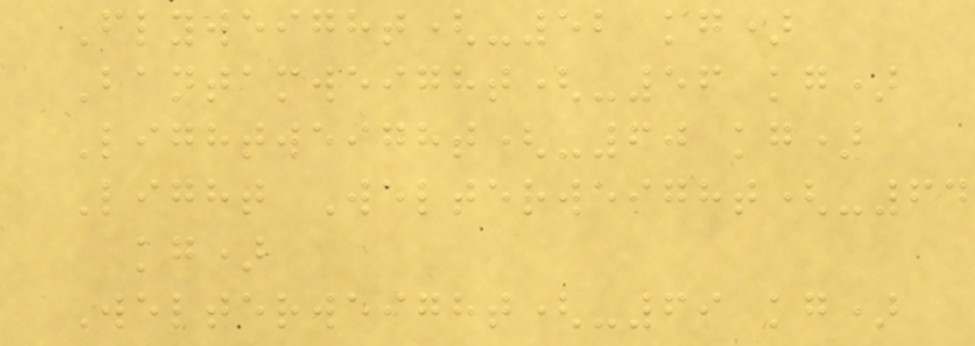Flyweight(-52 kg)
Bantamweight(-56 kg)
Lightweight(-60 kg)
Light Welterweight(-64
kg)
Welterweight(-69 kg)
